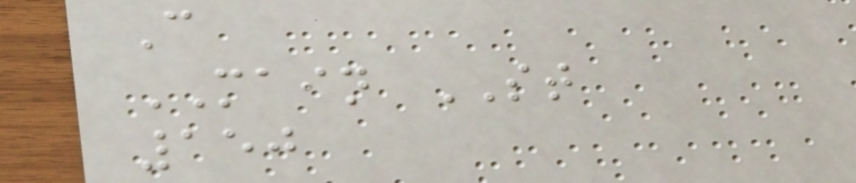C
MAIN ST
150
